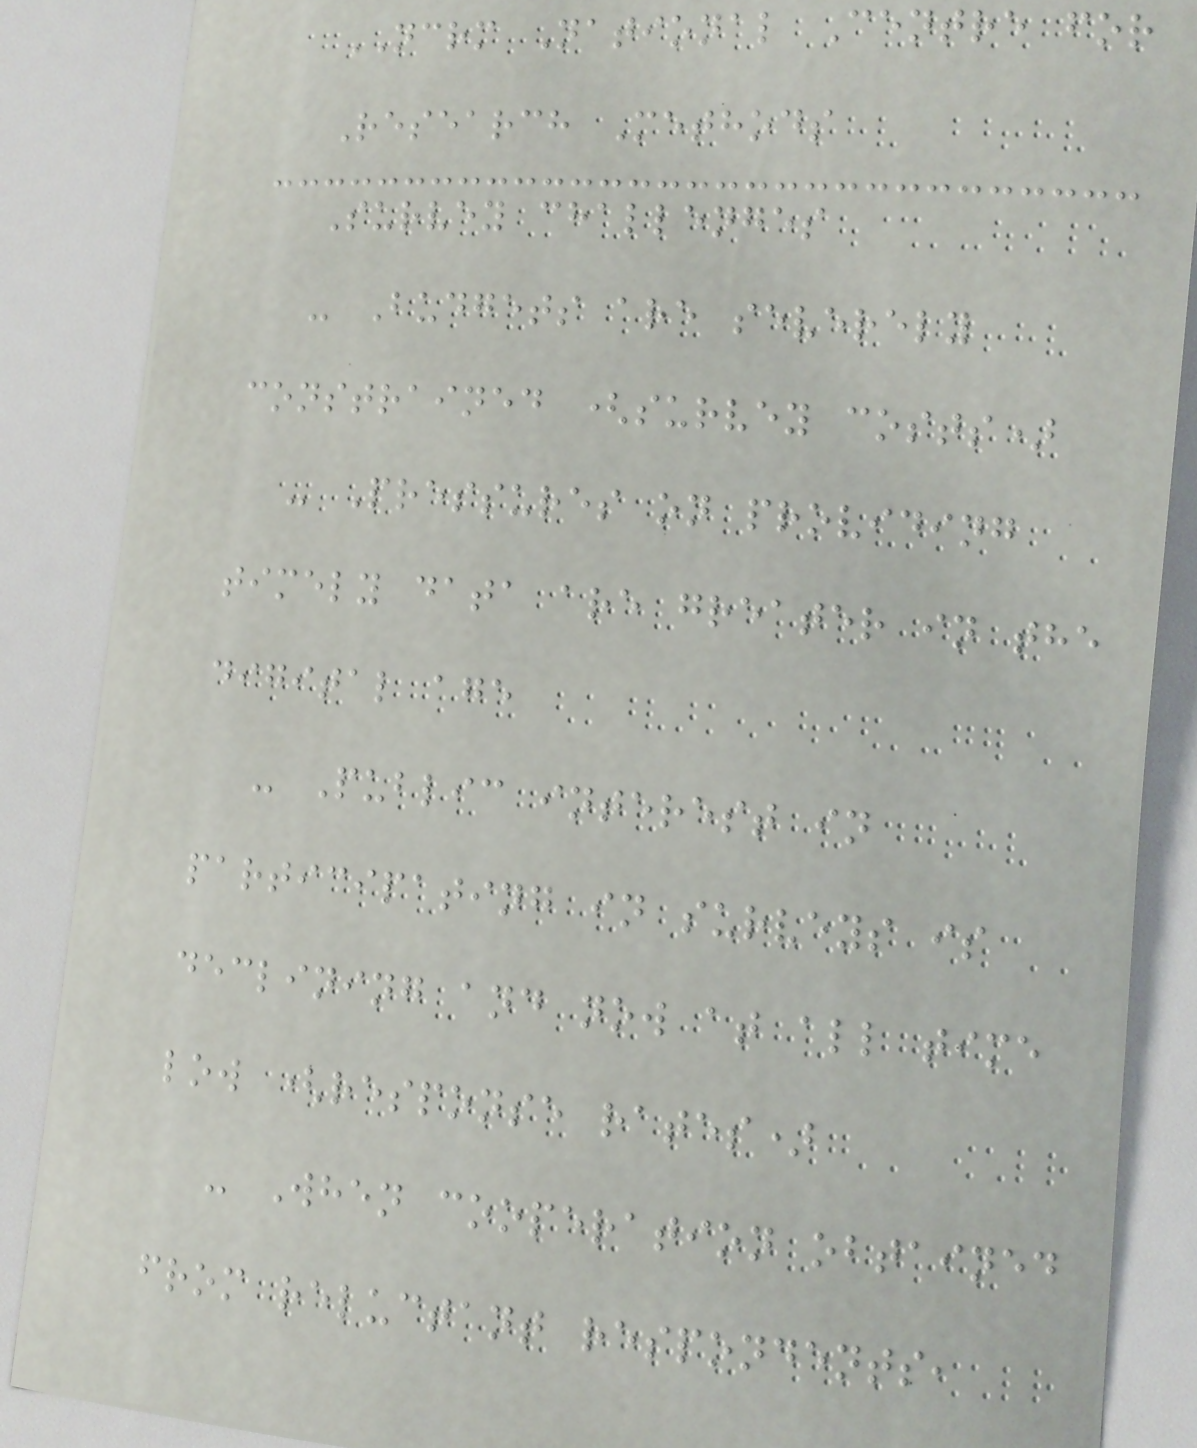NCRM National Centre for
Research Methods
Survey challenges
- Budgets are severely
constrained (survey costs)
- Pressures on providing
timely data are greater in the
digital age
- Public interest in
participating in surveys is
declining and now at all time
low (response rates)
- When cooperation obtained
from reluctant respondents,
